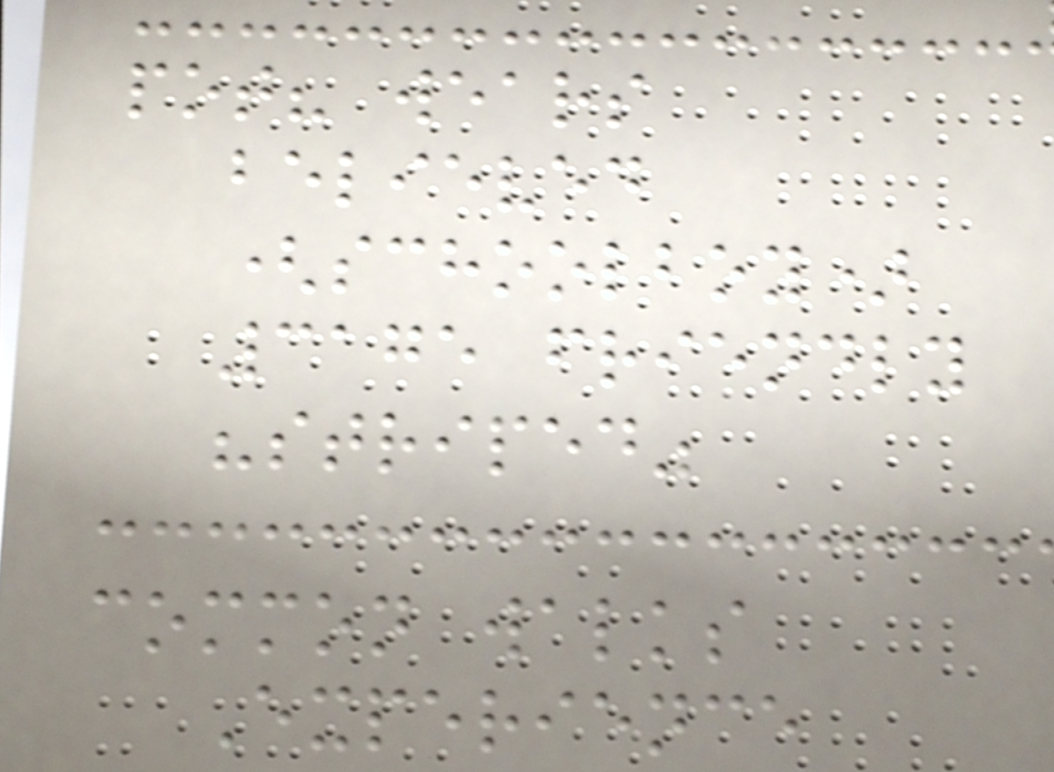pot? wears
believed
(schoolboy)
3175 friendly
"striped"
common walks
Experience
